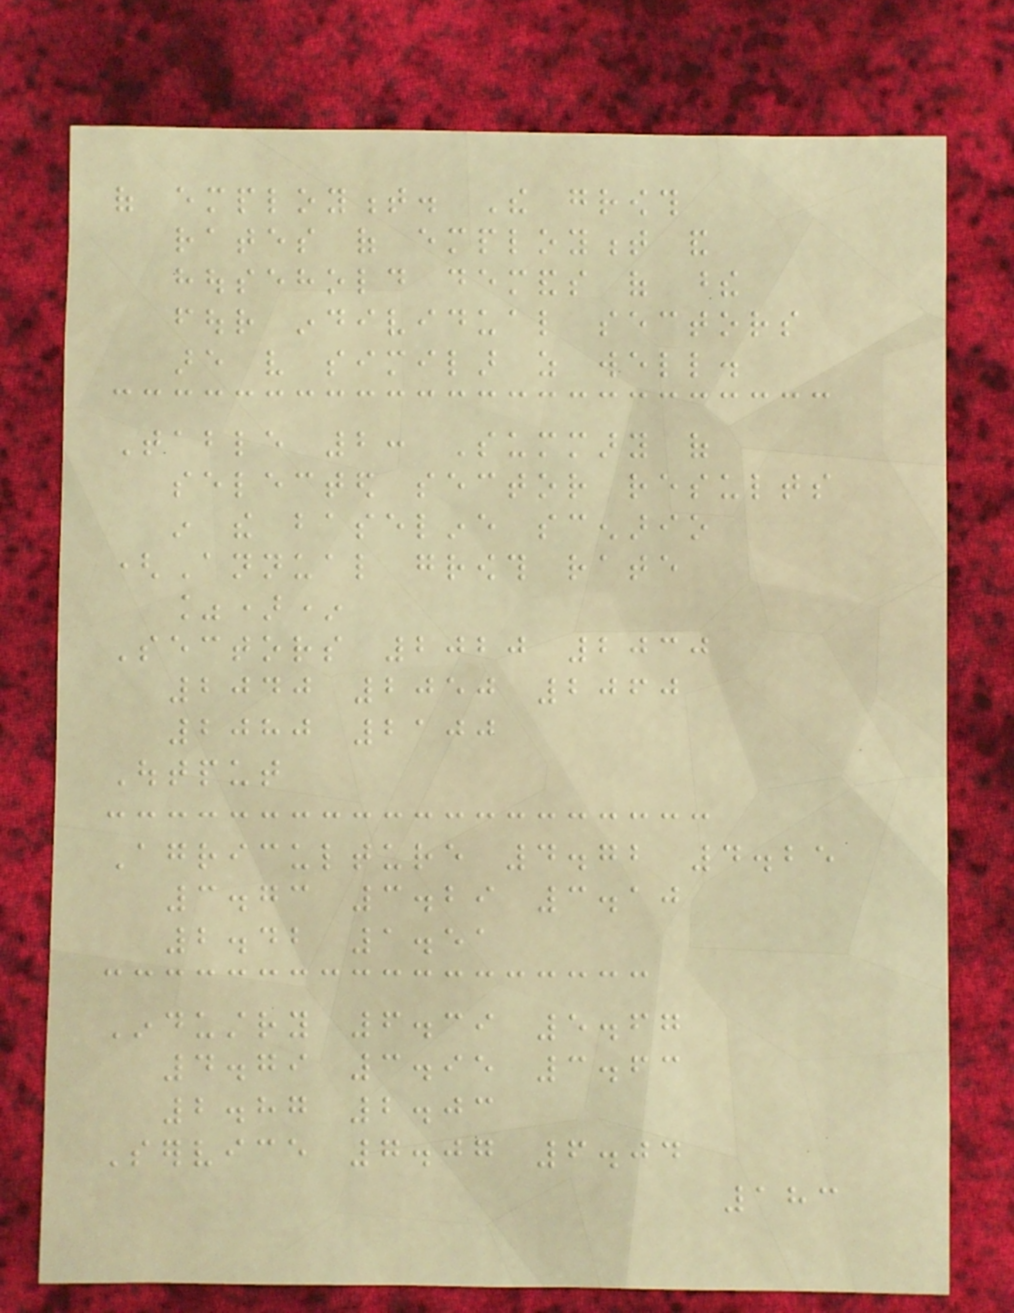of employment. The growth
rates of employment and
household demands of these
four individual sectors
are very similar as well.
Table 2: Summary of
selected sector results
in the baseline scenario
(Annual growth rate
%)*
Sectors 2020 2030
2040 2050 2060
2080 2100
Output
Agriculture 4.72 4.25
3.73 3.29 3.10
2.42 1.51
Industry 6.39 5.67
4.79 3.95 3.63
2.87 2.03
Service 7.07 6.04
183
